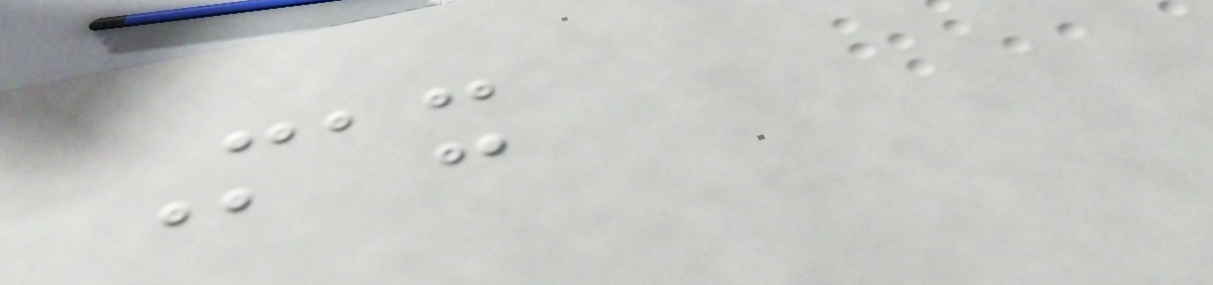Max
